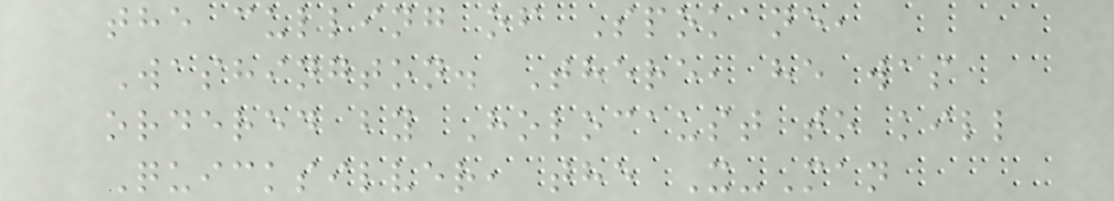the culling of Spokane,
Washington. There, he was
ordered by Holocaust to kill
Quicksilver, the X-Man
